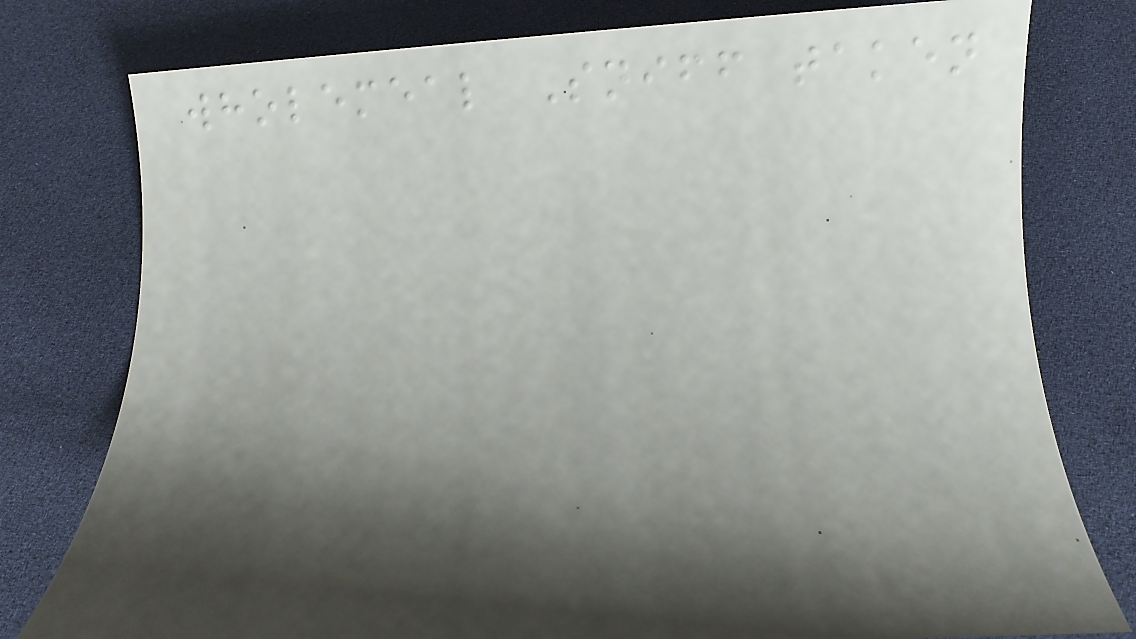wholemeal Sniff taken
